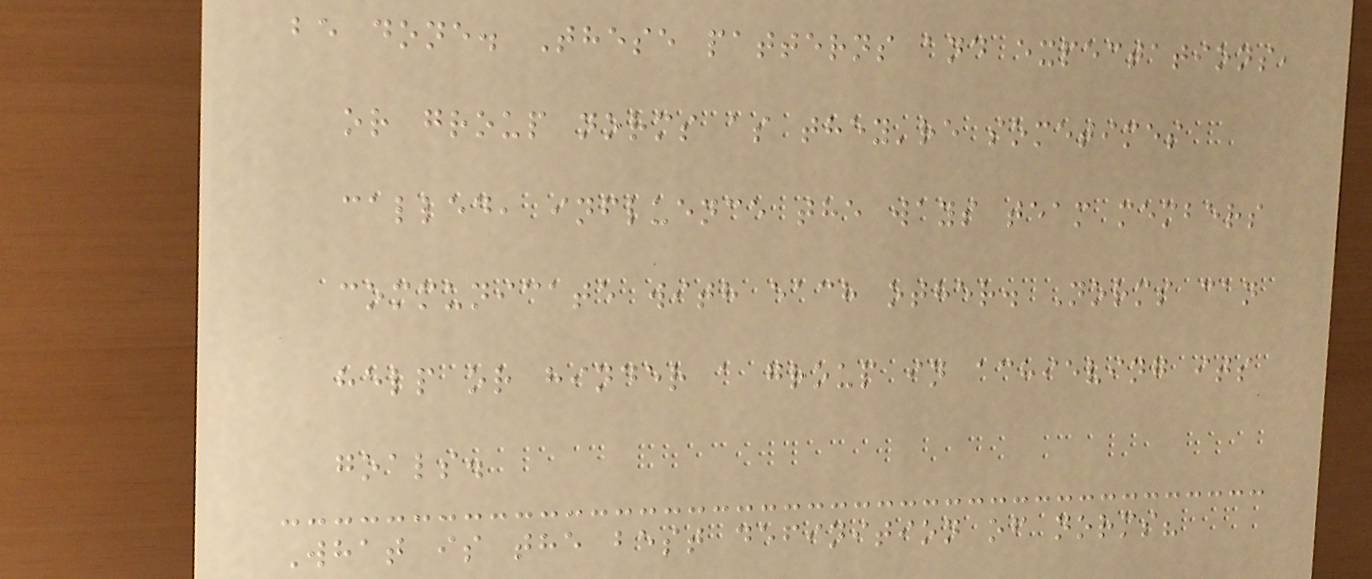be done. These patterns and expectations,
or group norms as they're sometimes
called, influence the ways team members
communicate with each other. Norms can
help or hinder a group in achieving its
goals.
What is the best definition of norms?
